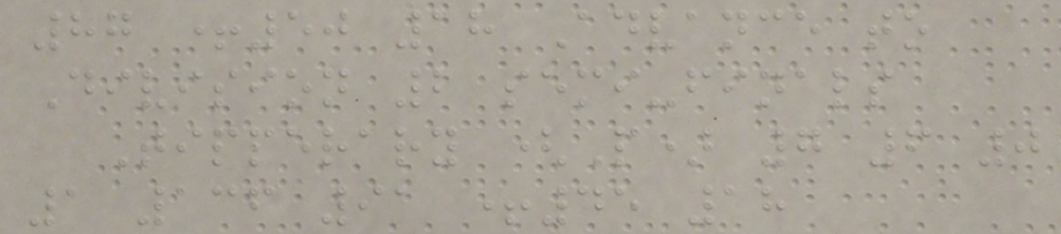87 +50 18 Advance to
Division 2 semi-finals
Tipperary (P) 7 6 0
1 136 91 +45 18
